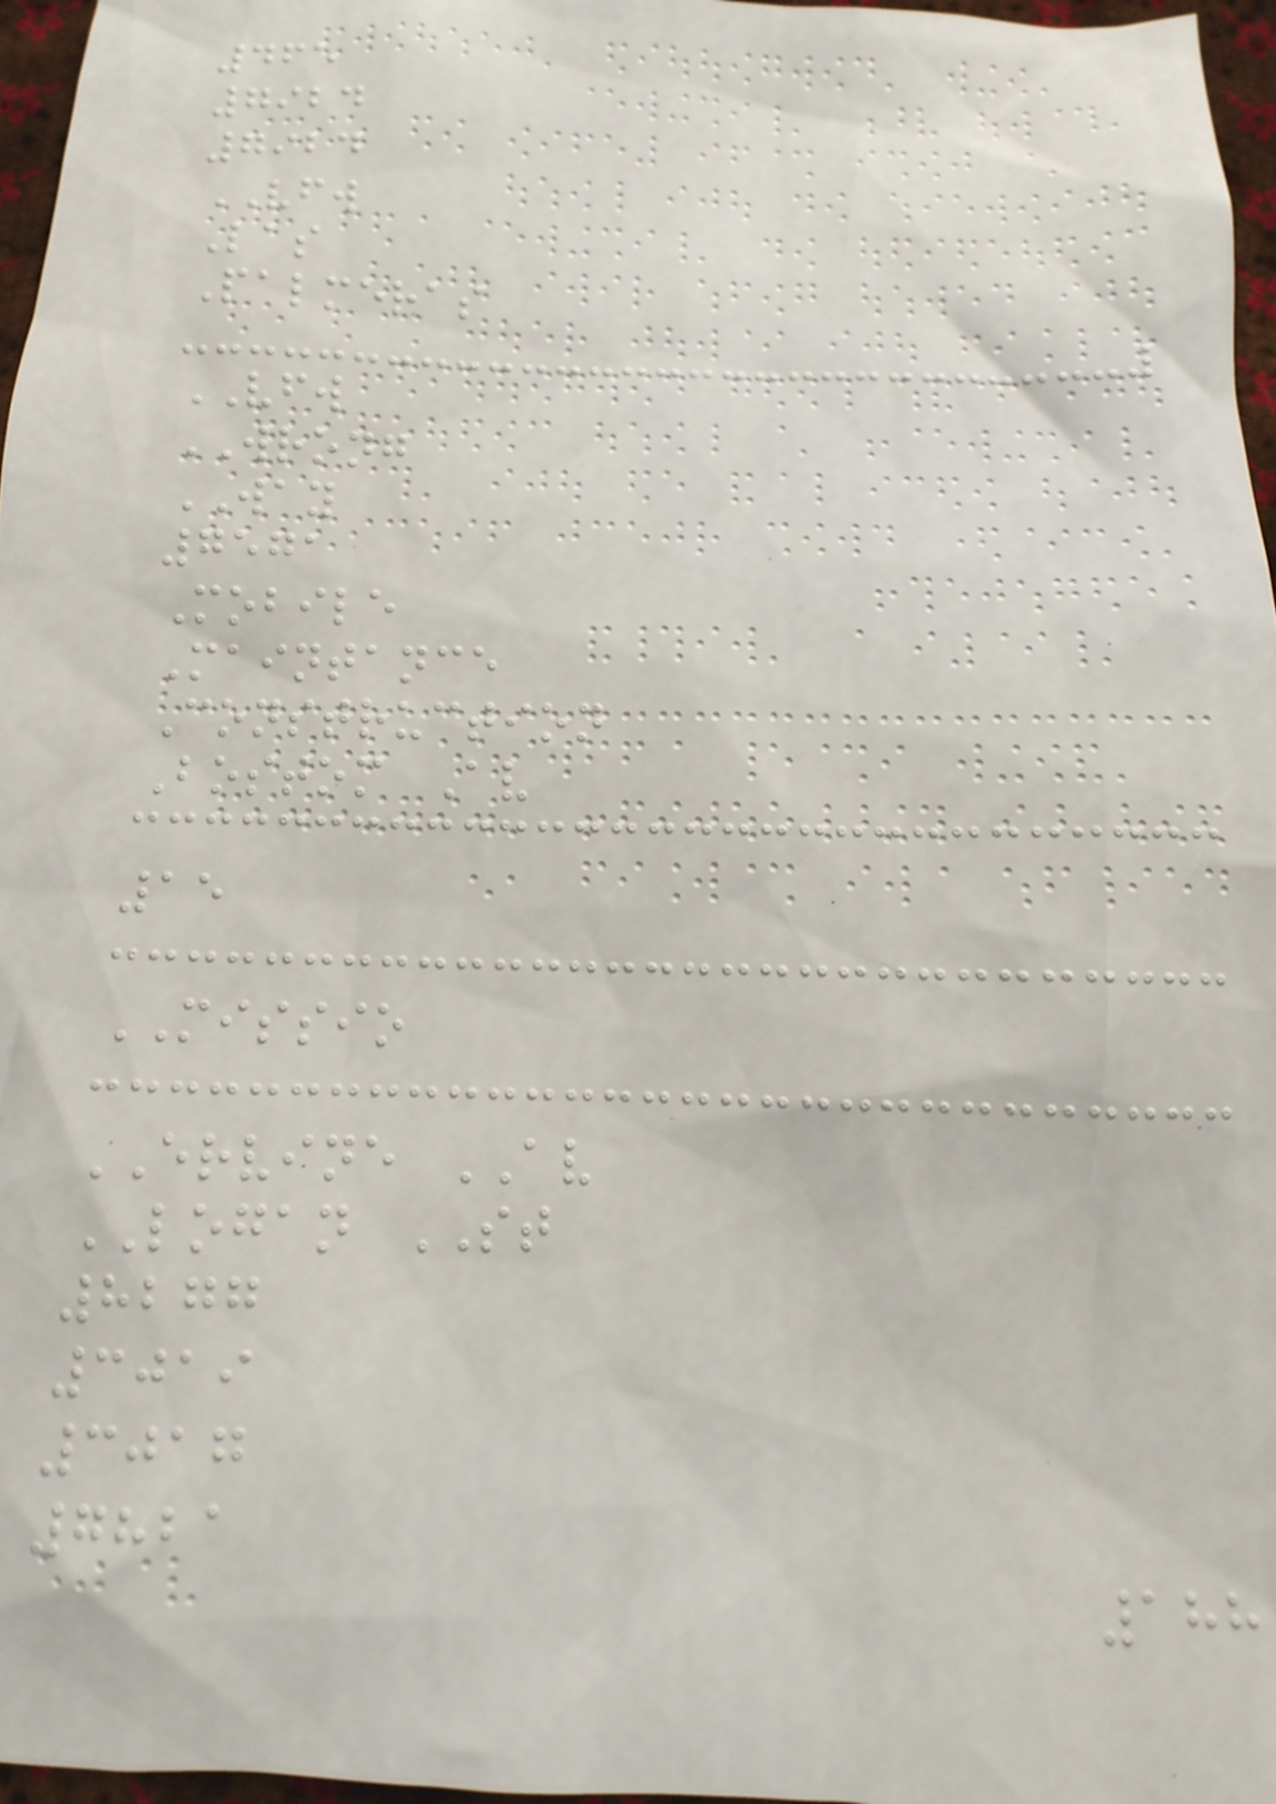465
7924
7924
VFW
Las
Palmeras
VFW
WRONG
WAY
7571
Mobile
Maintance
Construction
Bostom Av
15
MISSIO
ERVINE AV
LOGAN ST
8277
3019
3017
7821
188
